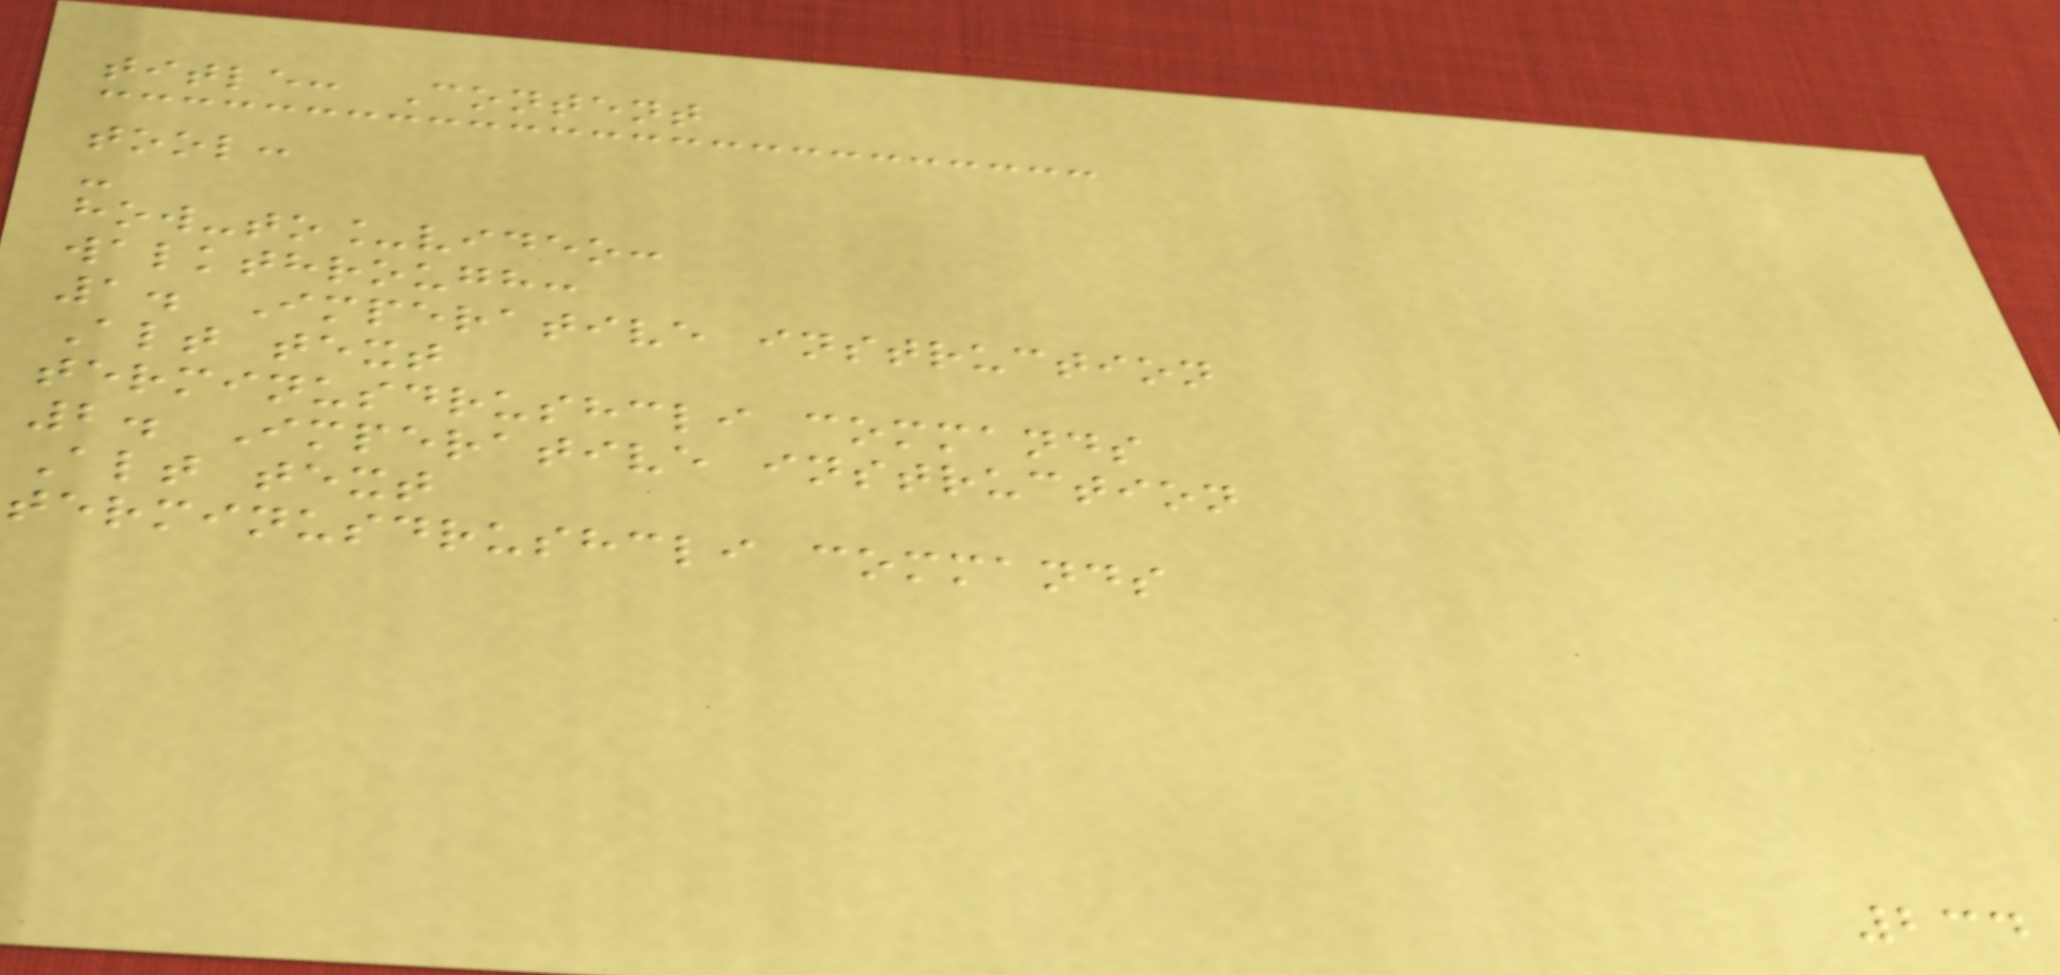title: Content
tool:
-
how-to_video:
walkthrough:
1. Imperative instruction
Alt text
terminusdrushcli commands
2. Imperative instruction
Alt text
terminusdrushcli commands
234
